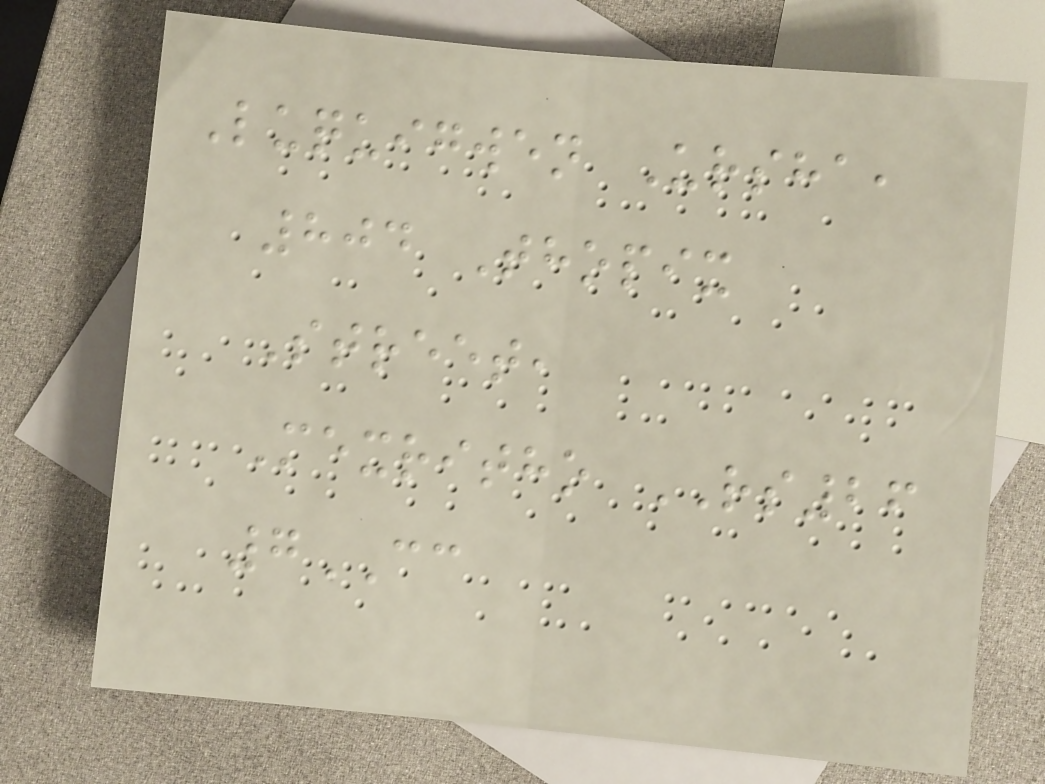Luquigwen Ursha,
804 Thopix
Street,
Mexritho RS26
7CC
